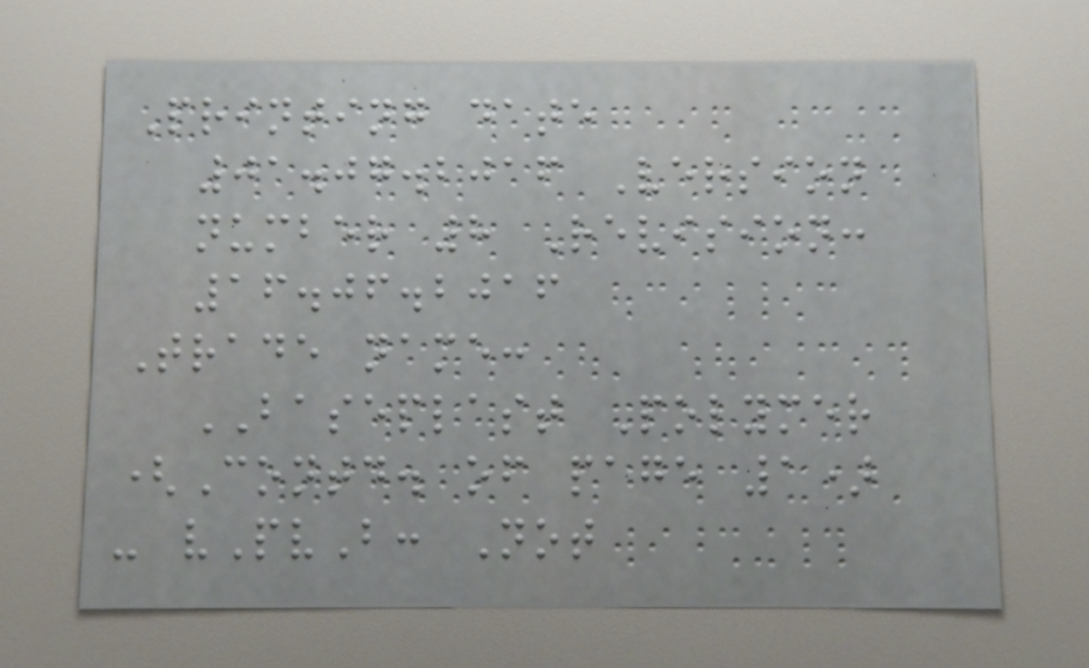Printing date
01.07.2016 Version
number 8 Revision:
16.06.2016
Trade name:
BASEPLAST Polymer
(Contd. of page 1)
- vPvB: Not
